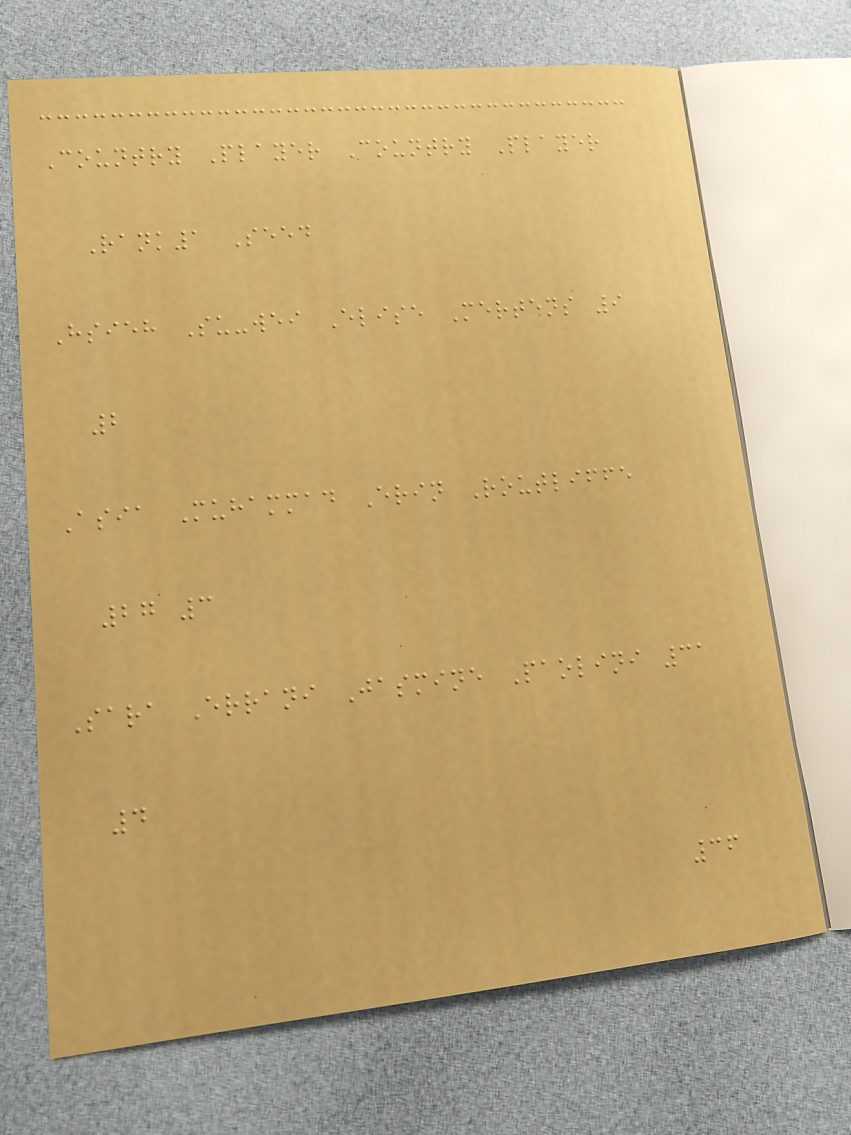Country Player Country Player
Rank1 Seed
Hsieh Su-wei Elise Mertens 9
2
Asia Muhammad Erin Routliffe
27 3
Sara Errani Jasmine Paolini 31
4
36
